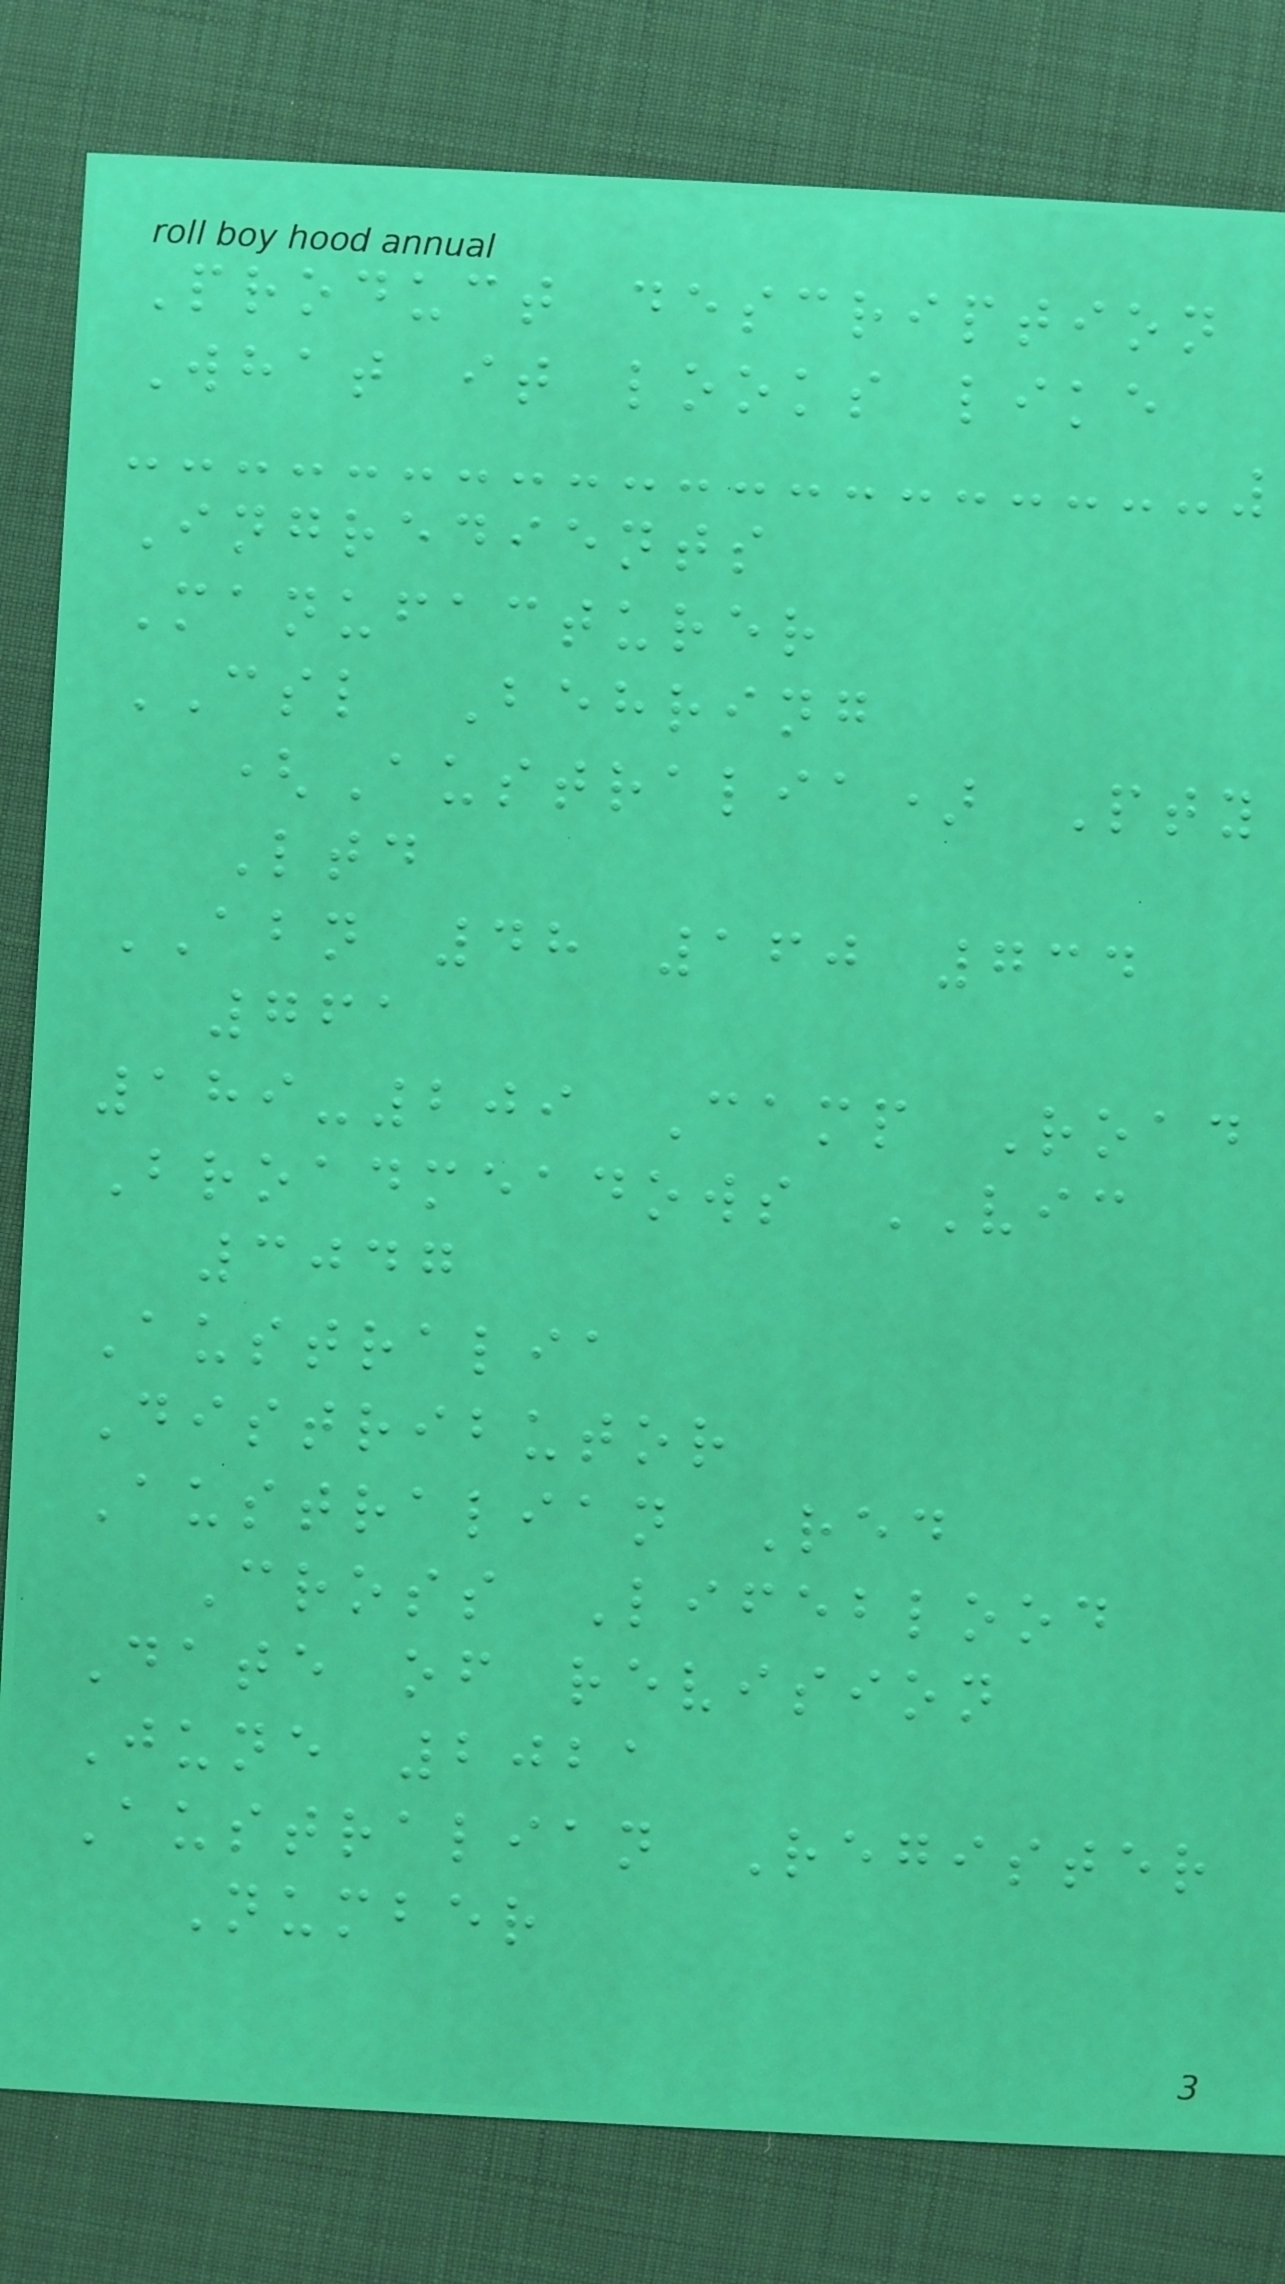Product description
What it looks like
Ingredients
Manufacturer
CSL Behring
(Australia) Pty
Ltd
ABN 48 160 734
761
189-209 Camp Road
Broadmeadows VIC
3047
Australia
Distributor
Australian Red
Cross Lifeblood
Date of revision
June 2021
Australian Register
Number
